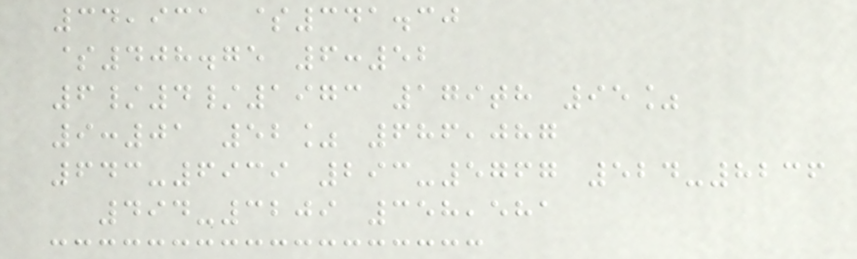34,931 $341.30
$408.75 6:52
6/4/1973 179th 95%
9:01 52% 686,087
643-6939 293-5767 524-8236
494-3209 358,581
